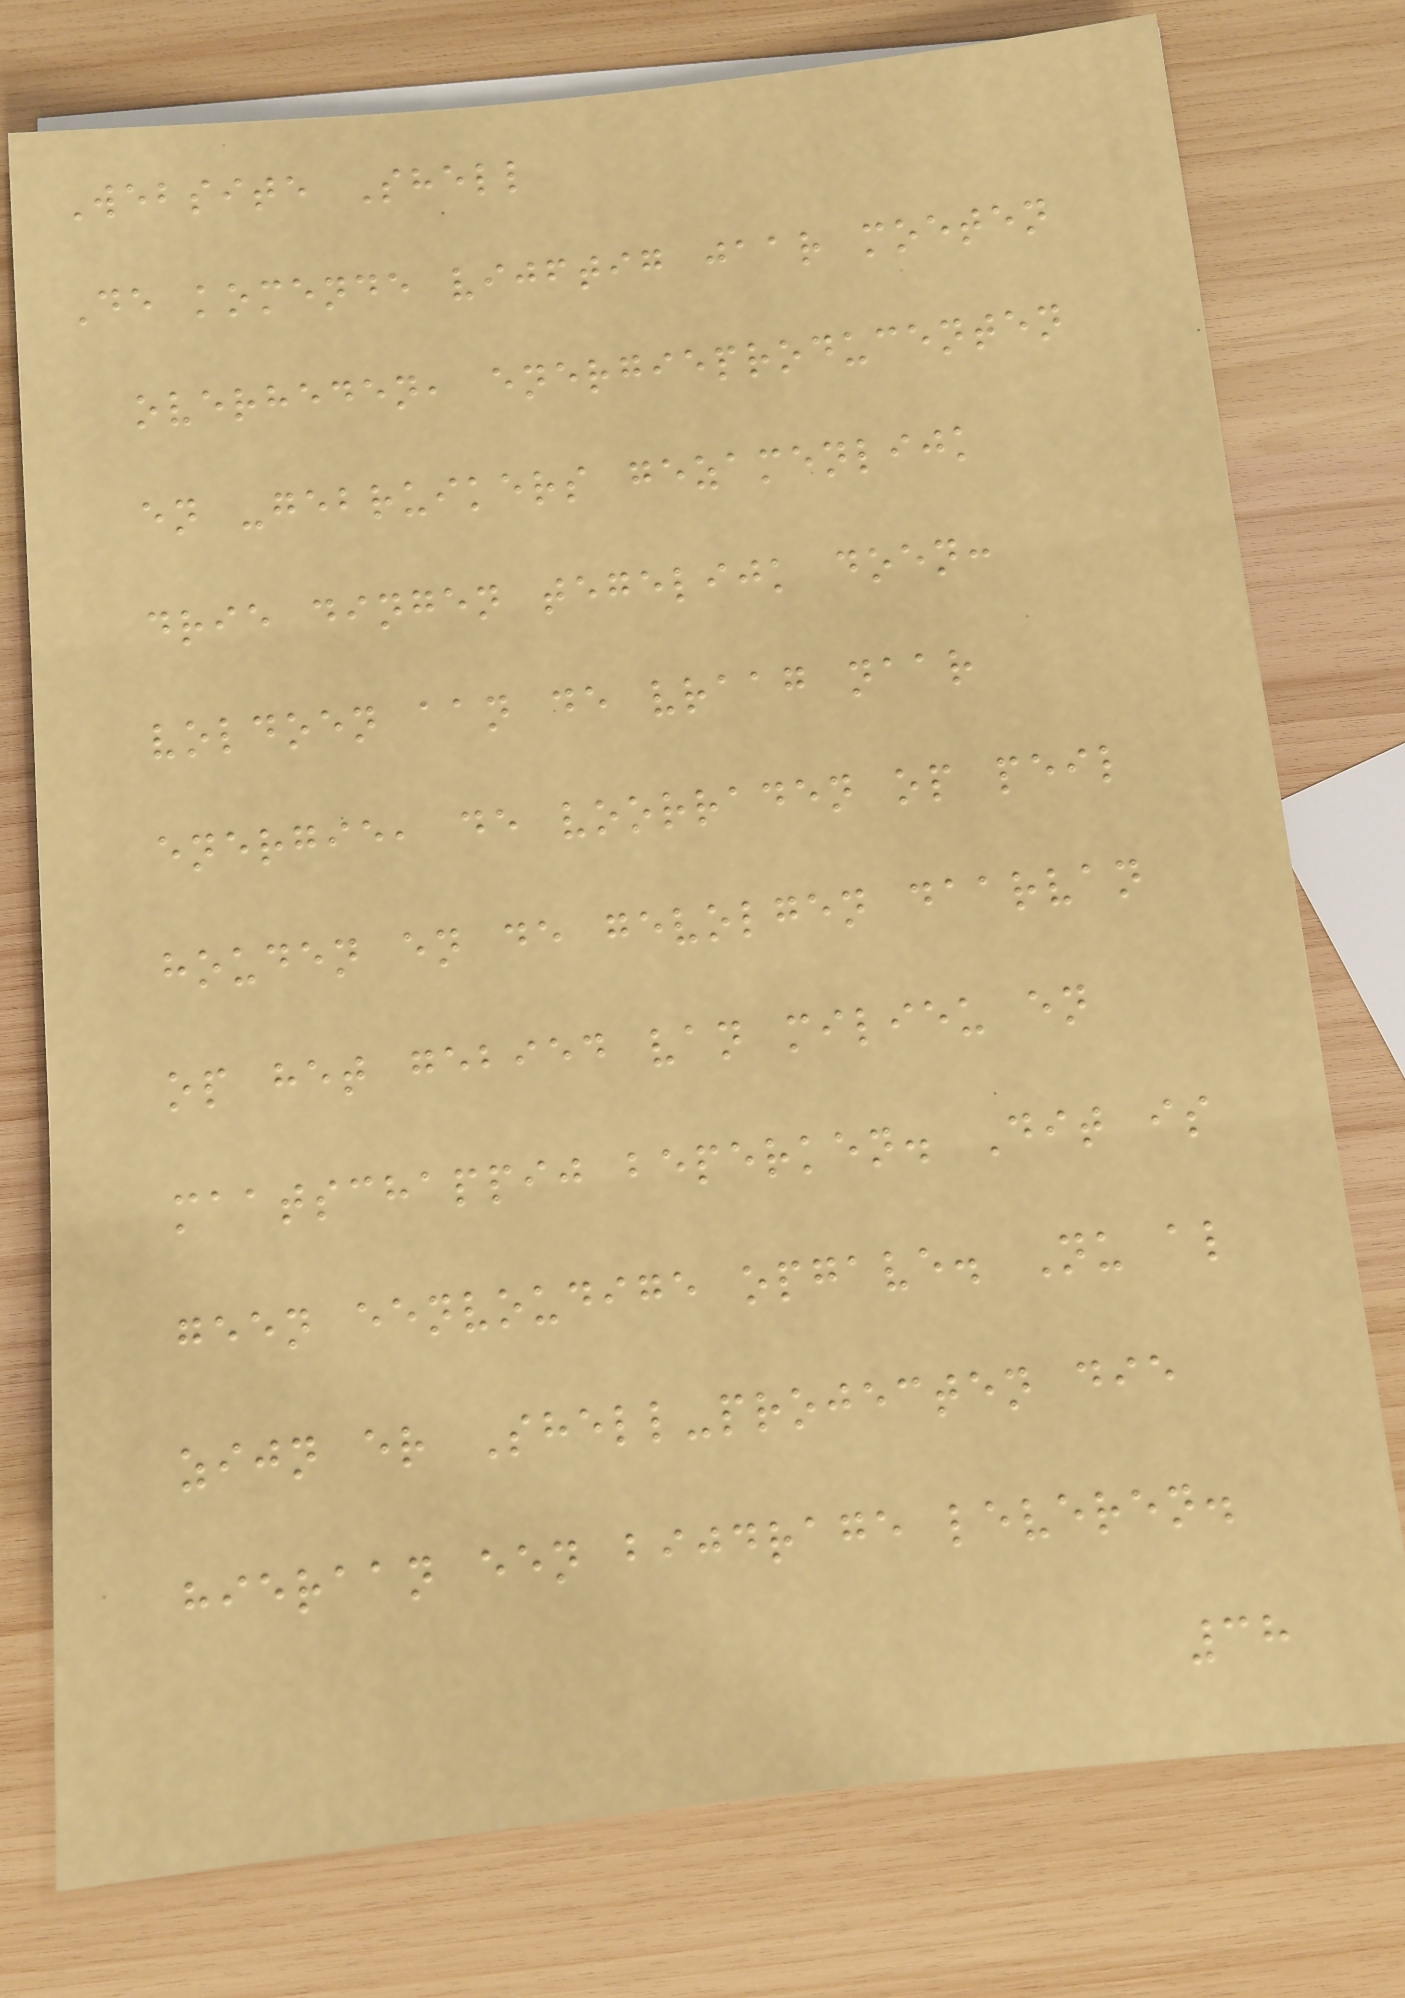Website Shell
De komende vijftig jaar moeten
overheden, energieproducenten
en -gebruikers gezamenlijk
drie dingen tegelijk doen:
voldoen aan de vraag naar
energie, de voorraden op peil
houden en de gevolgen daarvan
op het gebied van milieu en
maatschappij beperken. Dit is
geen eenvoudige opgave. Nu al
zijn er Shell-projecten die
hieraan een bijdrage leveren.
38
